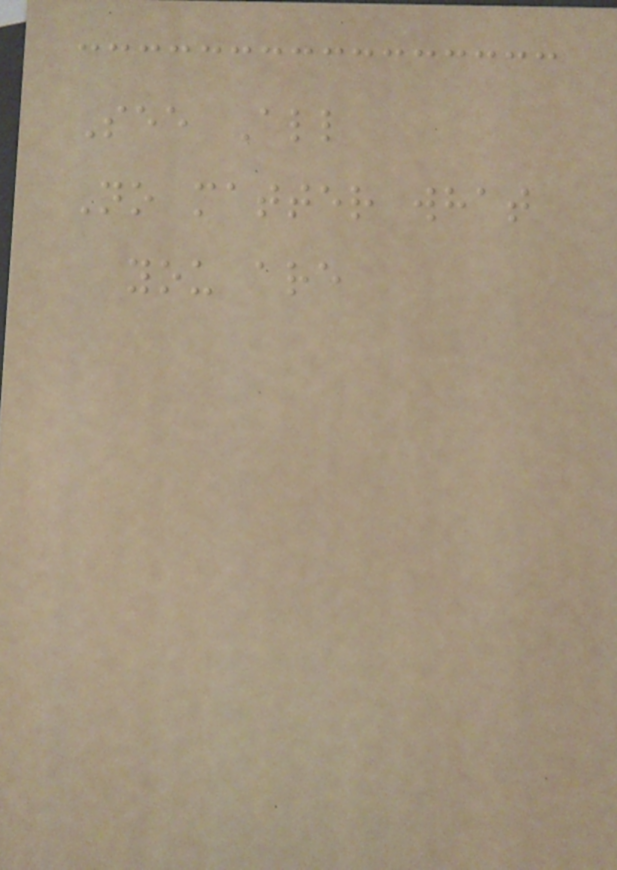See All
No matter what
you are
